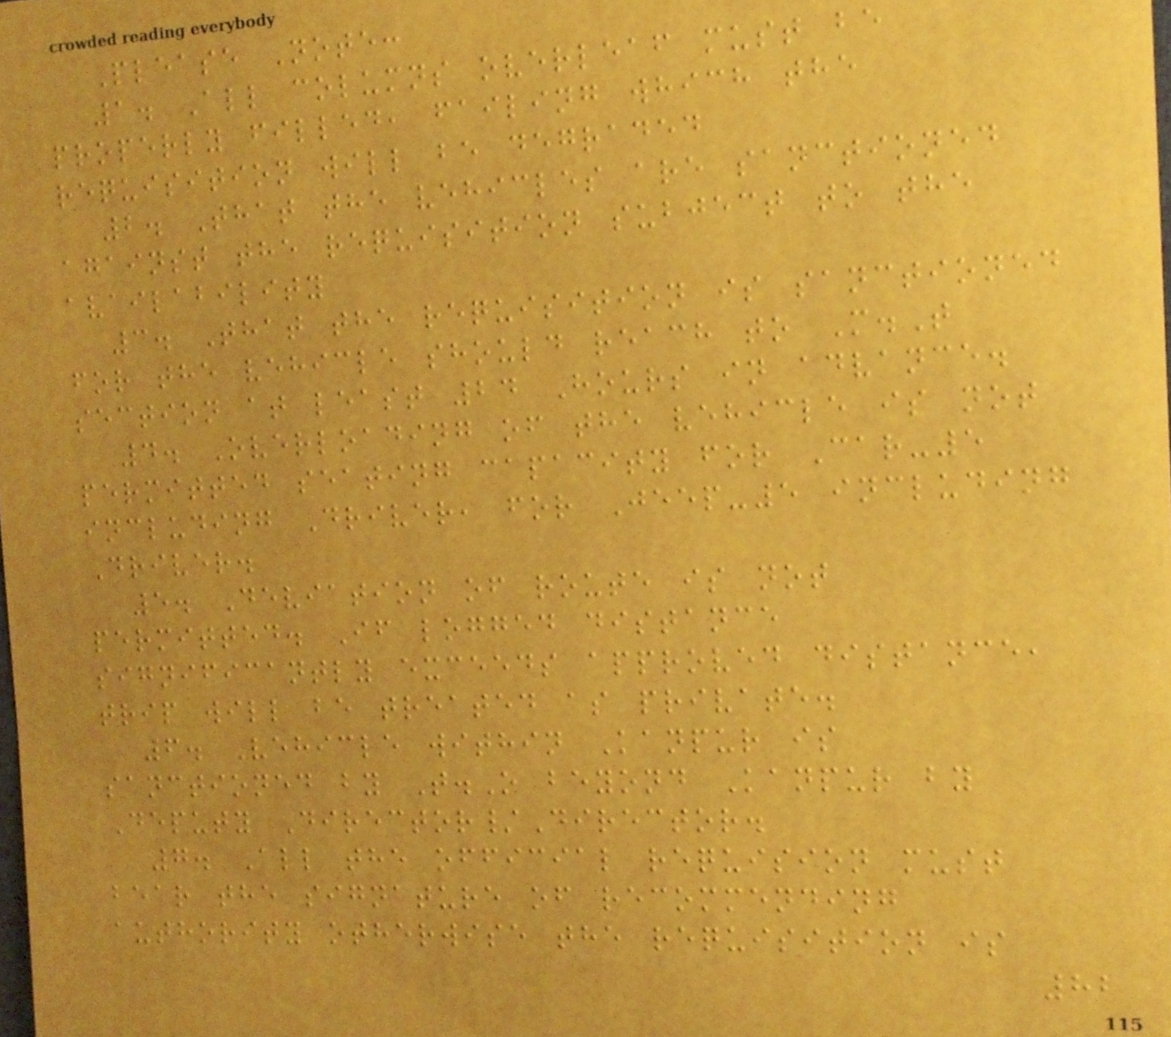Please Note:
1. All columns overleaf must be
properly filled, failing which the
requisition will be degraded
2. That the vehicles are sanctioned
against the requisition subject to the
availability
3. That the requisition is sanctioned
for the vehicle should reach to M.T
section at least 24 Hours in advance.
4. Overloading of the vehicle is not
permitted seating capacity for Car-5
including Driver, for Jeep-5 including
Driver.
5. Deviation of route is not
permitted. If logged distance
significantly exceeds approved distance,
trip will be treated as private.
6. Vehicle within Kanpur is
sanctioned by T.O beyond Kanpur by
Deputy Director/Director.
7. All the official requision must
bear the signature of recommending
authority otherwise the requisition is
82
